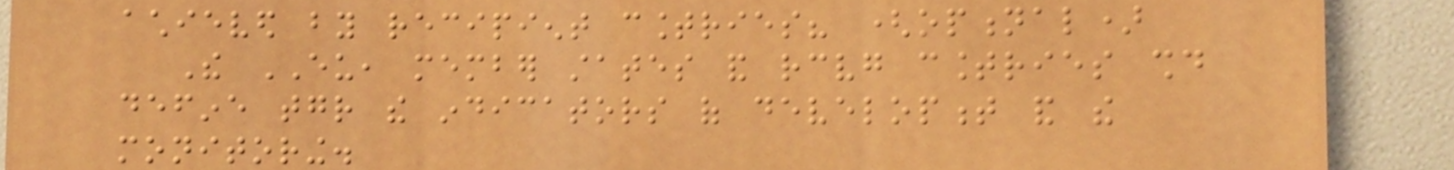achieved by recipient countries? (optional)
The EU, member states and receiving countries should
define together the indicators of development and the
monitoring.
